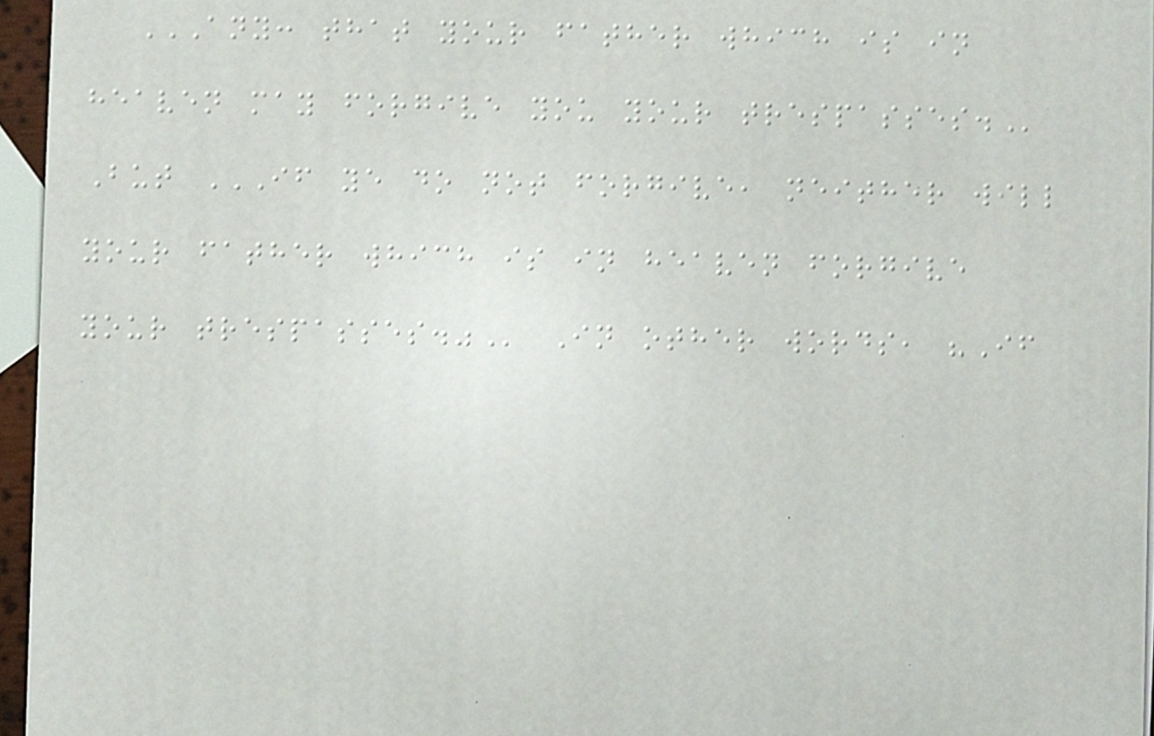ANY: THAT YOUR FATHER WHICH IS IN
HEAVEN MAY FORGIVE YOU YOUR TRESPASSES.
But IF YE DO NOT FORGIVE, NEITHER WILL
YOUR FATHER WHICH IS IN HEAVEN FORGIVE
YOUR TRESPASSES." In other words, "If
